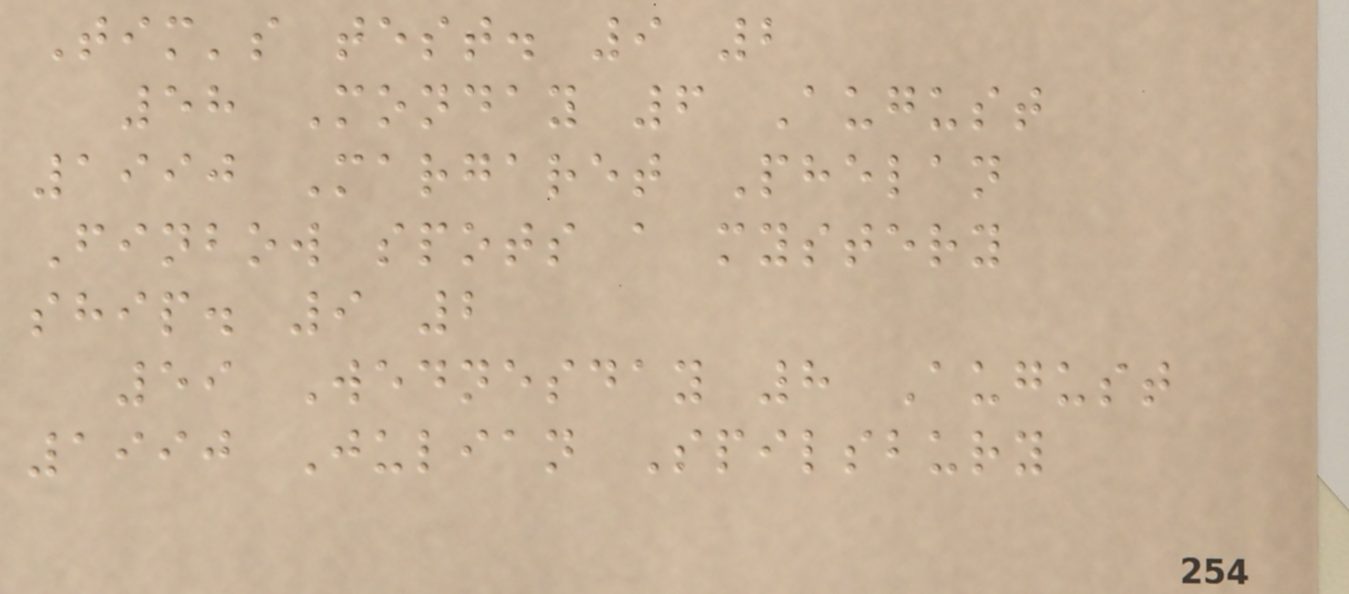Tim's test. 9 2
58 Monday 6 August
1990 Margaret Phelan
Finbow spots a mystery
ship. 9 2
59 Wednesday 8 August
1990 Julian Spilsbury
